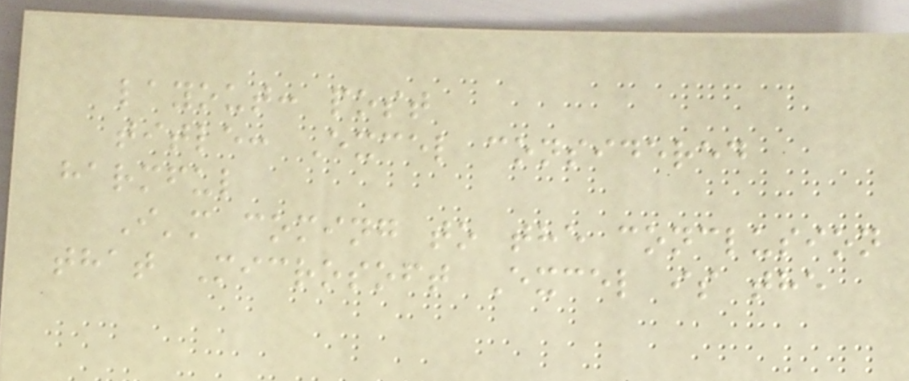layout: post
title: Excel considered
harmful
I'm coming to the conclusion
that Microsoft Excel is the
